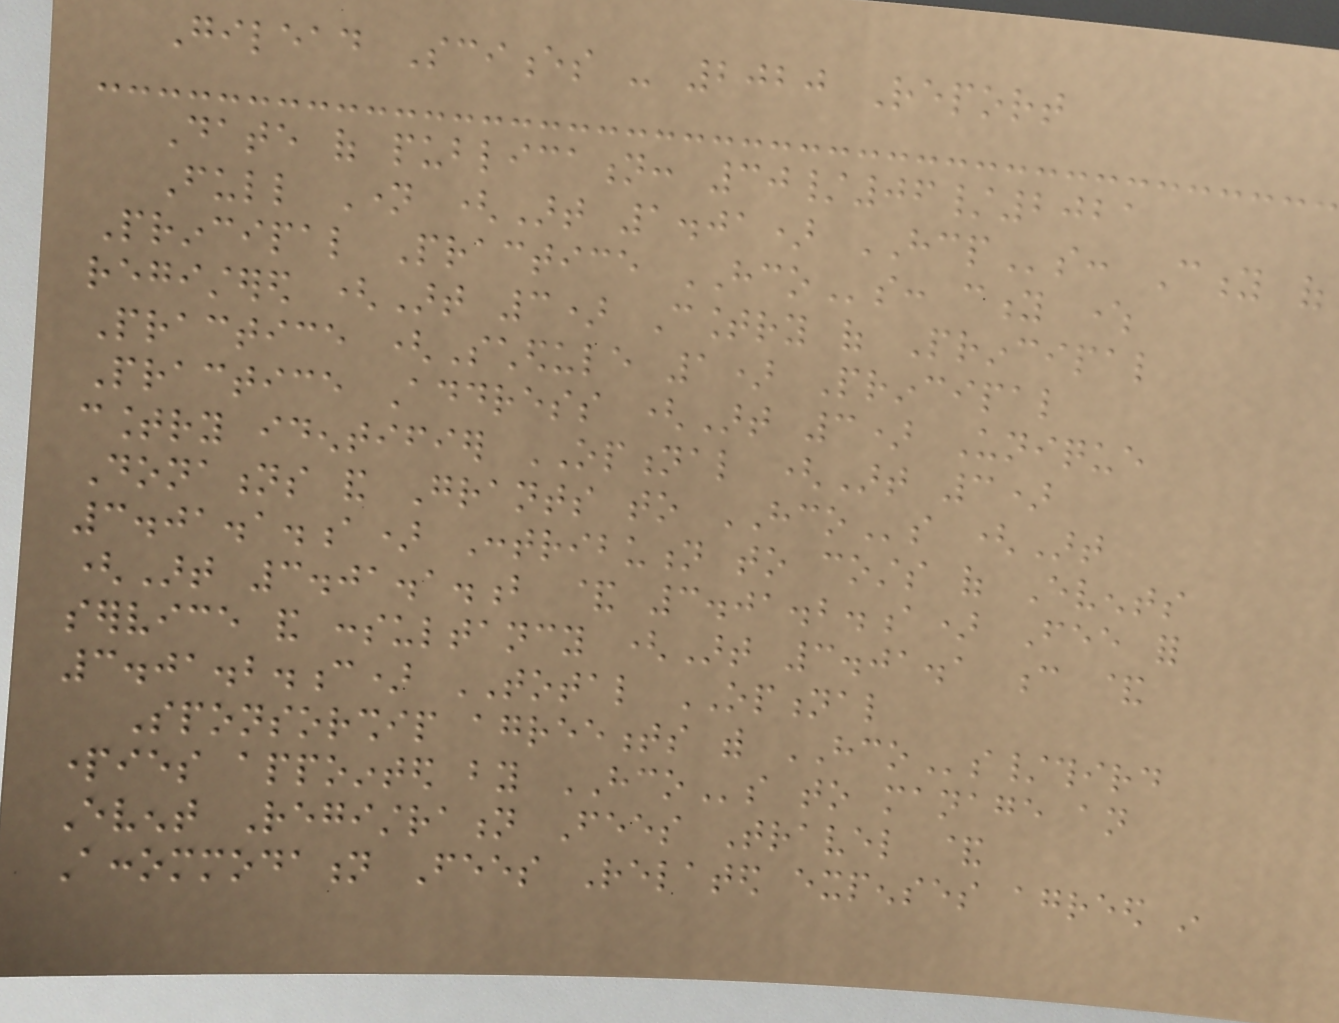Gilead Sciences - 2020 Report
Date of publication: 30/06/2021
Full Name (Art 1.01) HCPs: City of
Principal Practice HCOs: city where
registered (Art 3) Country of Principal
Practice (Schedule 1) Principal
Practice Address (Art 3) Unique
country identifier OPTIONAL (Art 3)
Donations and Grants to HCOs (Art
3.01.1.a) Contribution to costs of Events
(Art 3.01.1.b & 3.01.2.a) Fee for
service and consultancy (Art 3.01.1 c &
3.01.2.c) TOTAL OPTIONAL
Sponsorship agreements with HCOs/third
parties appointed by HCOs to manage an
Event Registration Fees Travel &
Accommodation Fees Related expenses agreed in
